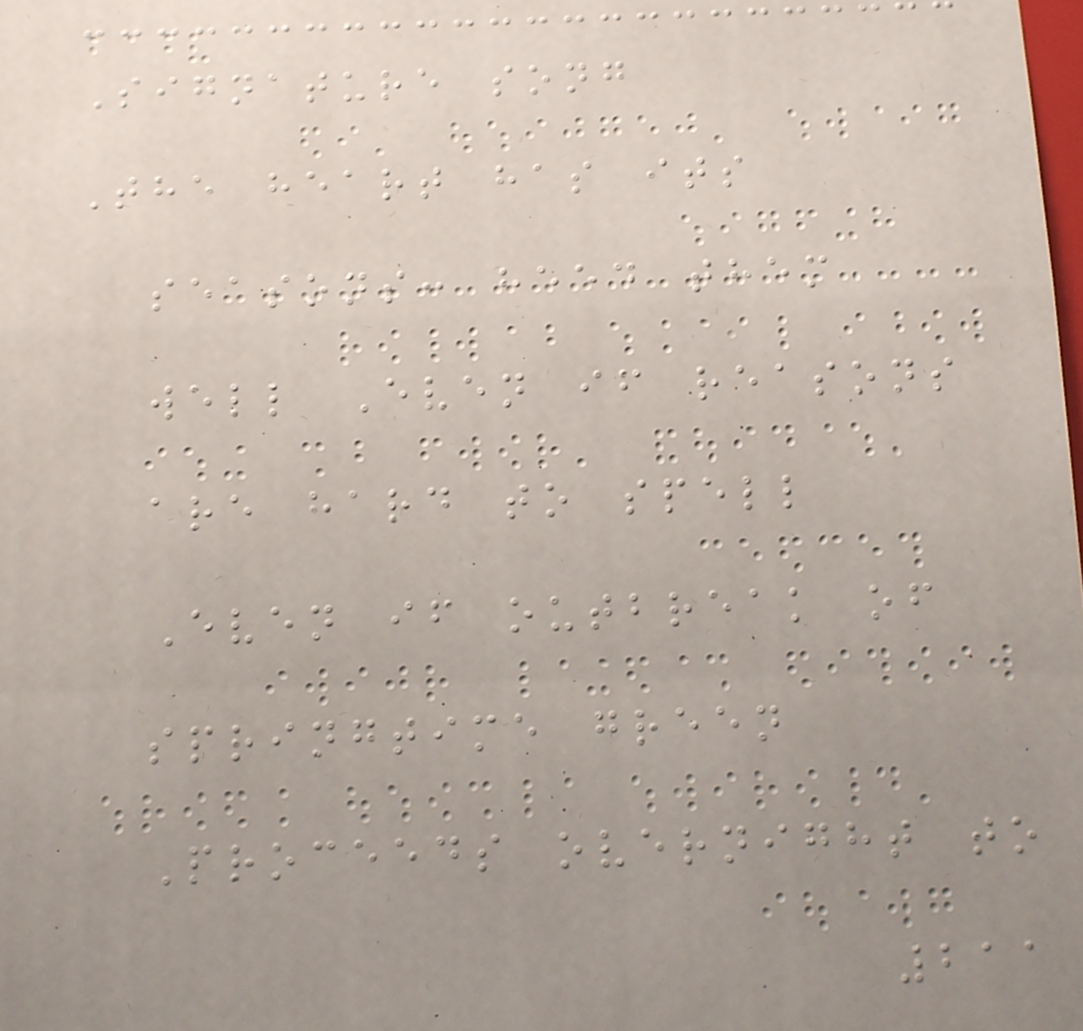Signature song
The heart has its
seasons: heed them
well Even if reasons
are hard to spell
Even if outbreak of
springtime green
Proceeds overnight to
211
